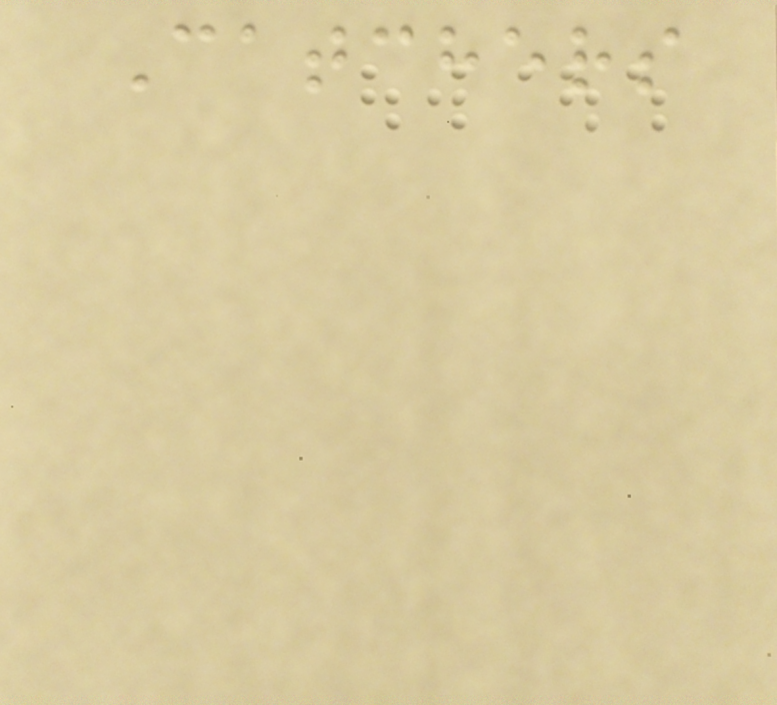Catchers
